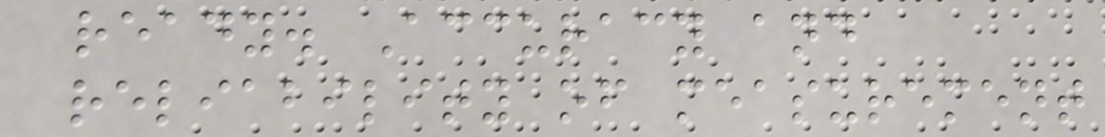ready. Accuracy and
reliability of measurement
